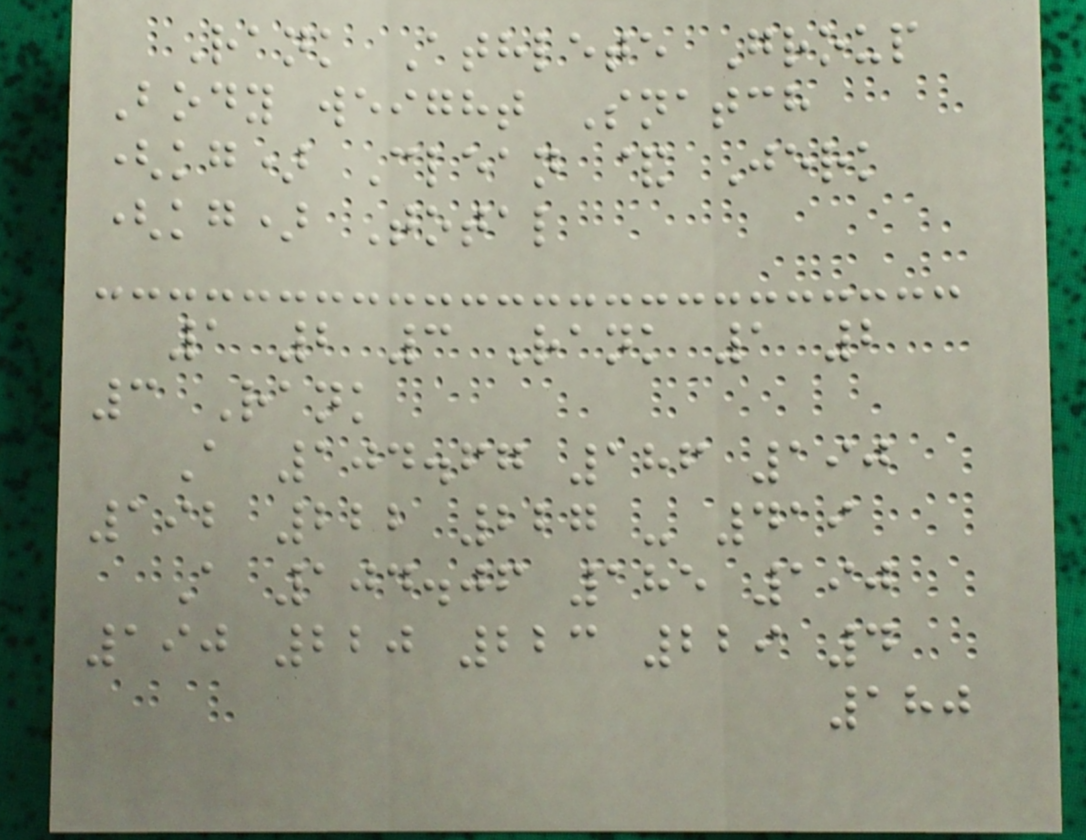Rank Athlete Group
Body weight Snatch
(kg) Clean & Jerk
(kg) Total
1 2 3 Rank 1 2
3 Rank
A 104.67 186 190
192 222 227 - 419
A 104.06 185 190
190 220 223 229 4
180
